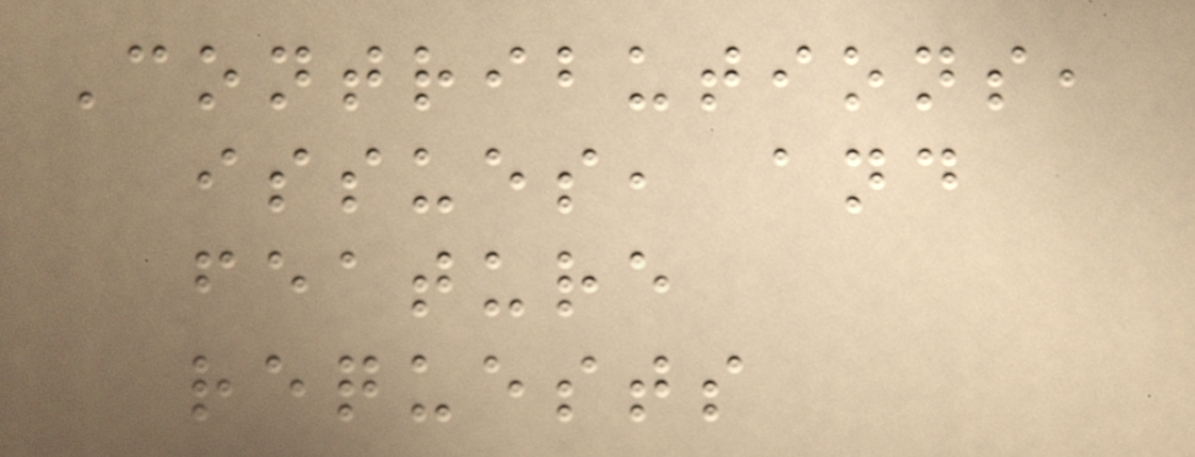Contributions,
issues, and
feature
requests
